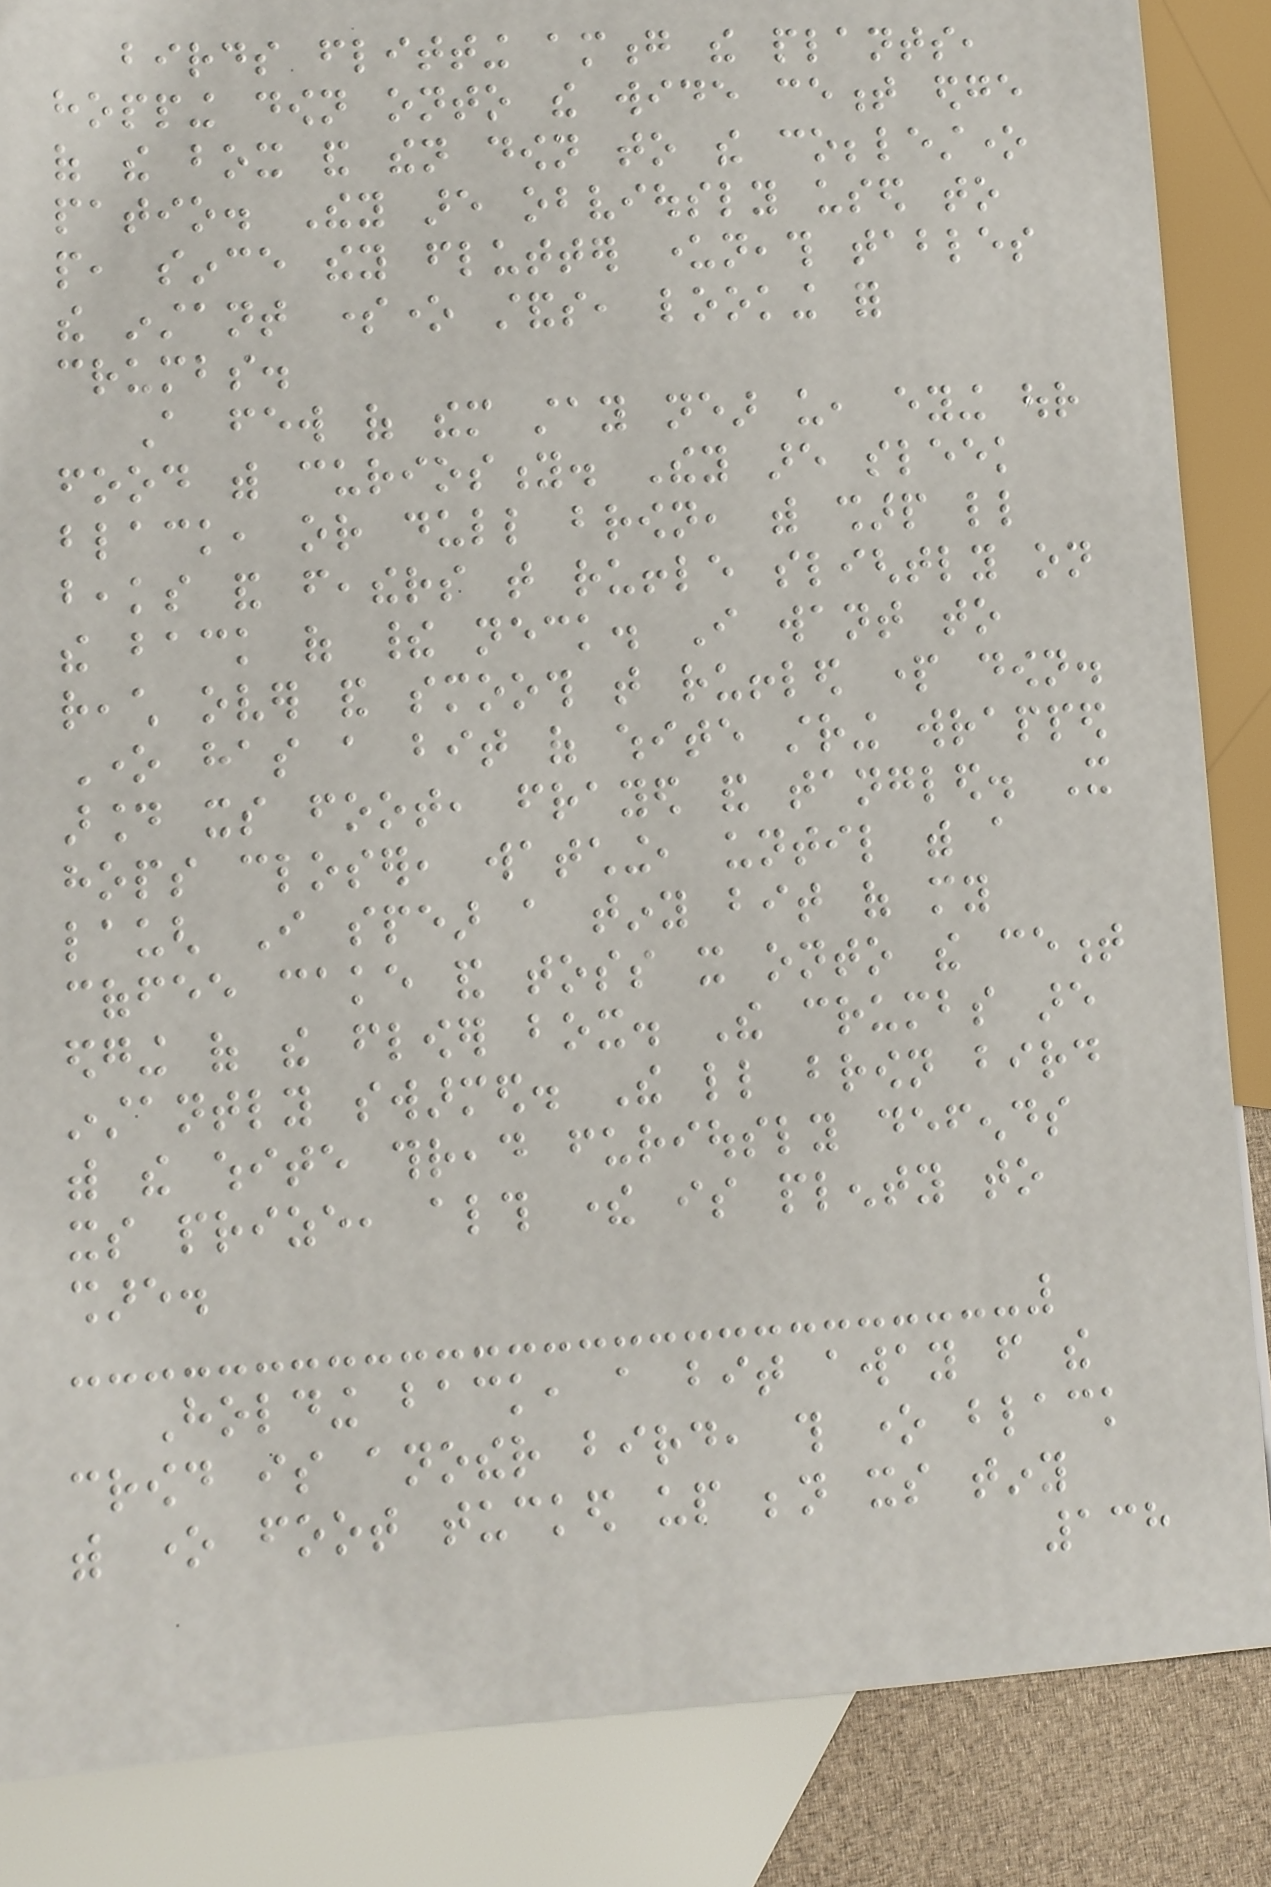birds flitting among the plants,
hopping down onto the wide cement edge
of the box and then down to the cobblestone
patio. They are obviously used to
people, since they flutter underneath tables
the instant someone stands, looking for
crumbs.
A few of them stay near us, eying our
food with curiosity. They are sleek
black, or dull brown, with sharp little
beaks and feathers that ruffle slightly on
the back of their neck. I want to
reach over and smooth that ruffled part down.
One has a bit of white string wrapped
around its foot, frayed and tangled. It
hops closer, watching, until with a
laugh I spear a tiny bit of my
coffee cake and toss it onto the cement
edging of the flower box. The crumbs are
instantly swarmed. The little brown bird
with the white thread furiously defends
its prize, although there is plenty to
share.
Holding back, a bit away from the
crowd is another bird, this one black
with one foot tucked up beneath its tiny
138
